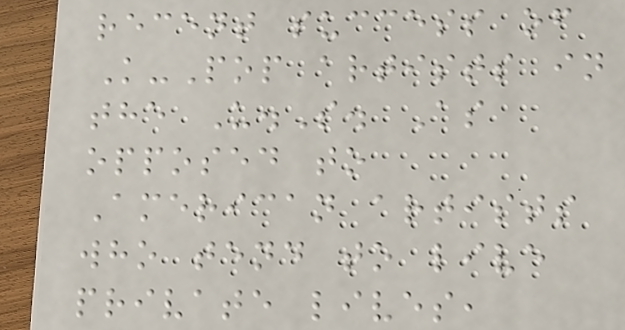recent success of
K-Pop artists in
the U.S. As
opposed to
American artists
who tend to live
private lives,
